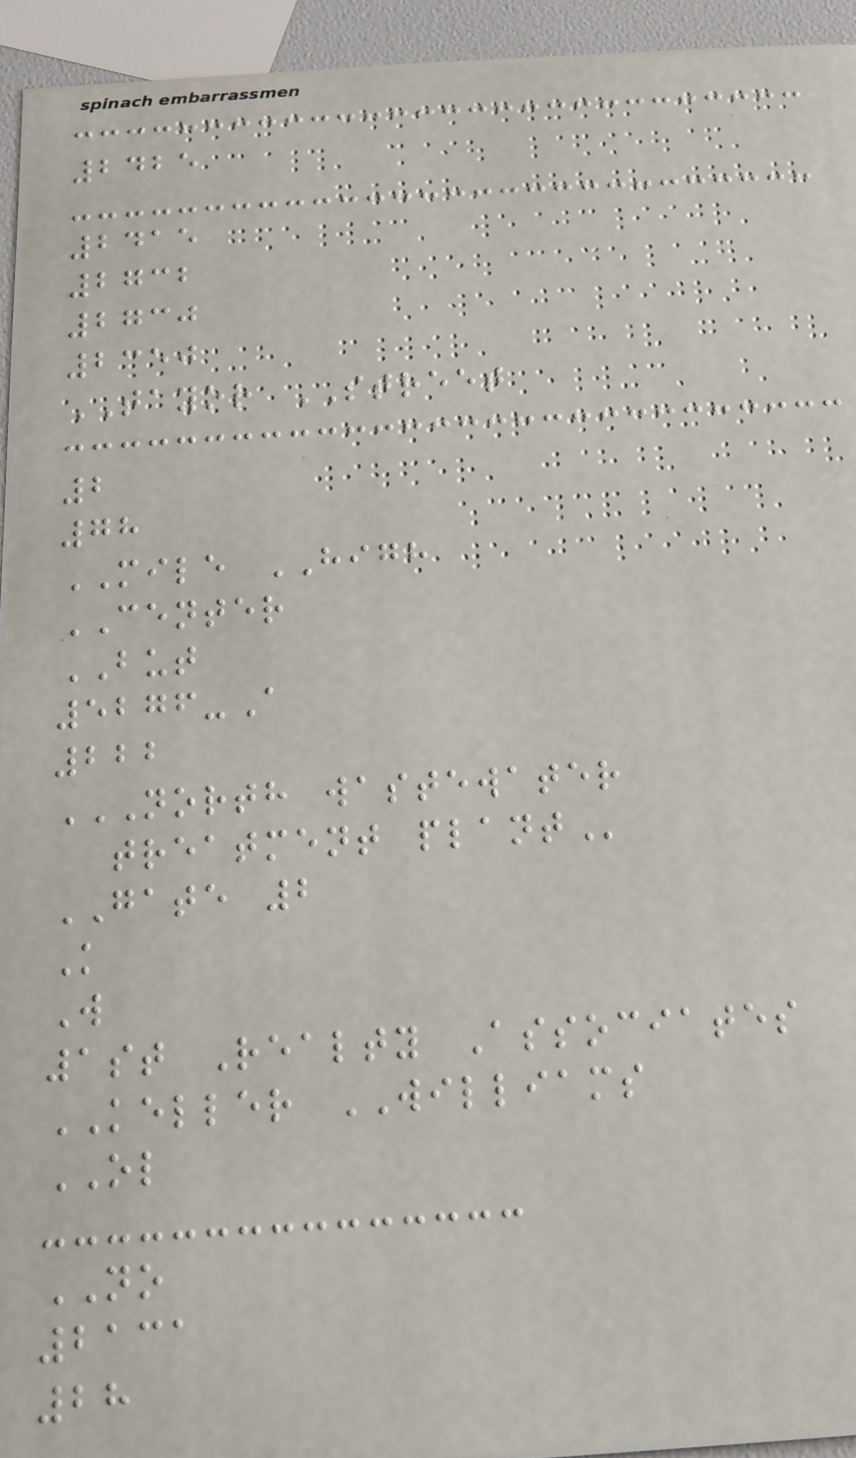2425
2415
2732
2730
2350
TAYOR STREET
2
78
MILE HIGH
CENTER
BUT
5276-A
222
NORTH WASTEWATER
TREATMENT PLANT
GATE 2
K
W
1st Realty Associates
KELLER WILLIAMS
OL
NO
2131
28
